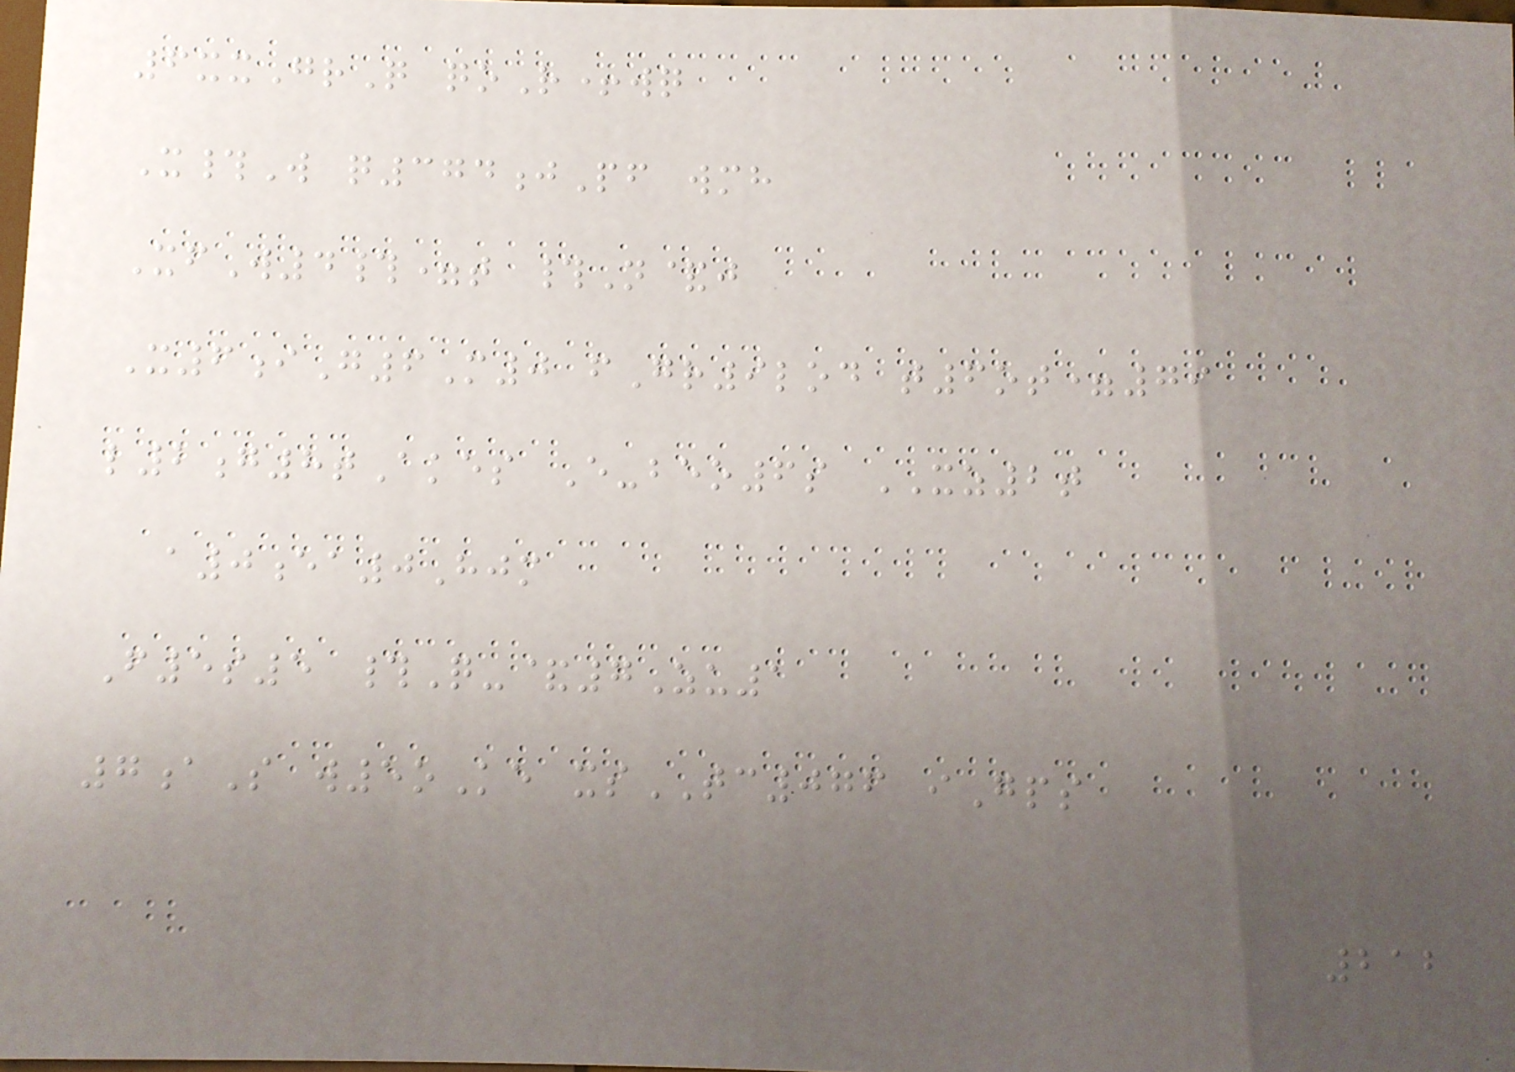6xxGrQ qoR+wq
X#W q374jPf wmh
XfW4#=t #N&j
X6iG6M0 fGr9lod t6ot=79
l2g8tAkes E-beo6s XZ2t
a0ea0Hjm
F5s5 #Q-&7Zu1
7aS w5oKe xsTC076 iGps
212
